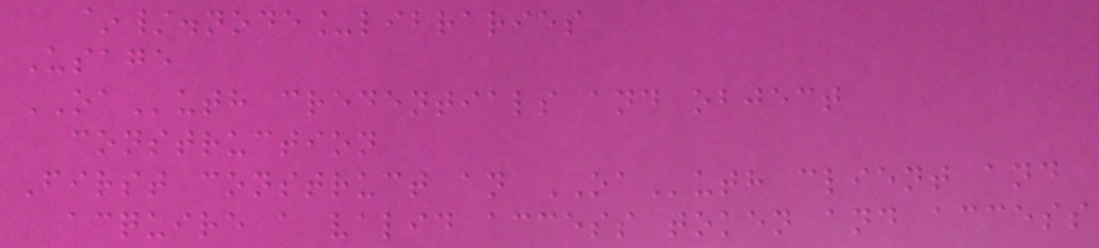~/.node_libraries
Usage
OAuth credentials and object
construction
First construct an OAuth client and
acquire a valid access token and access
